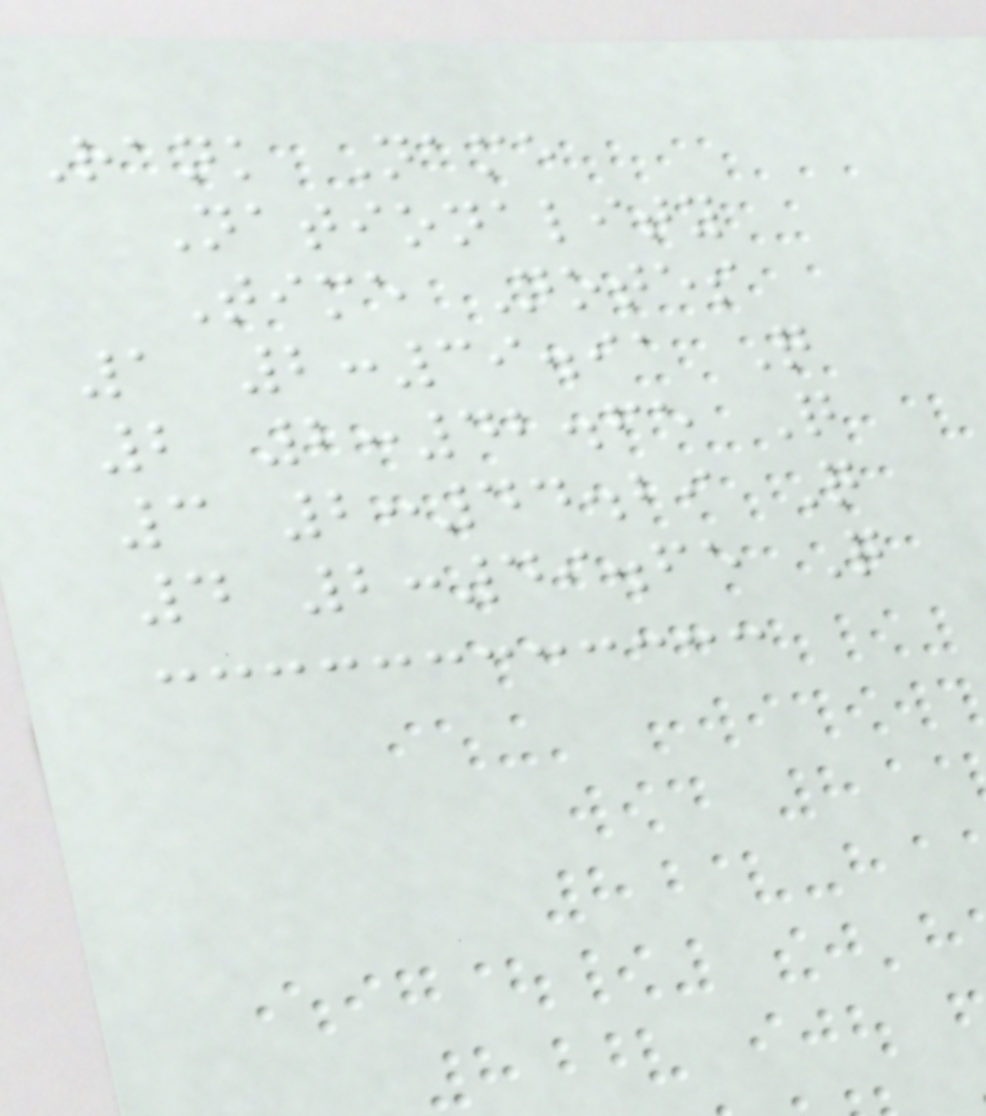Rank Name
Nationality
Time Notes
1 2:39.91 Q
2 2:42.65 Q
3 2:44.29 Q
4 2:49.65 Q
